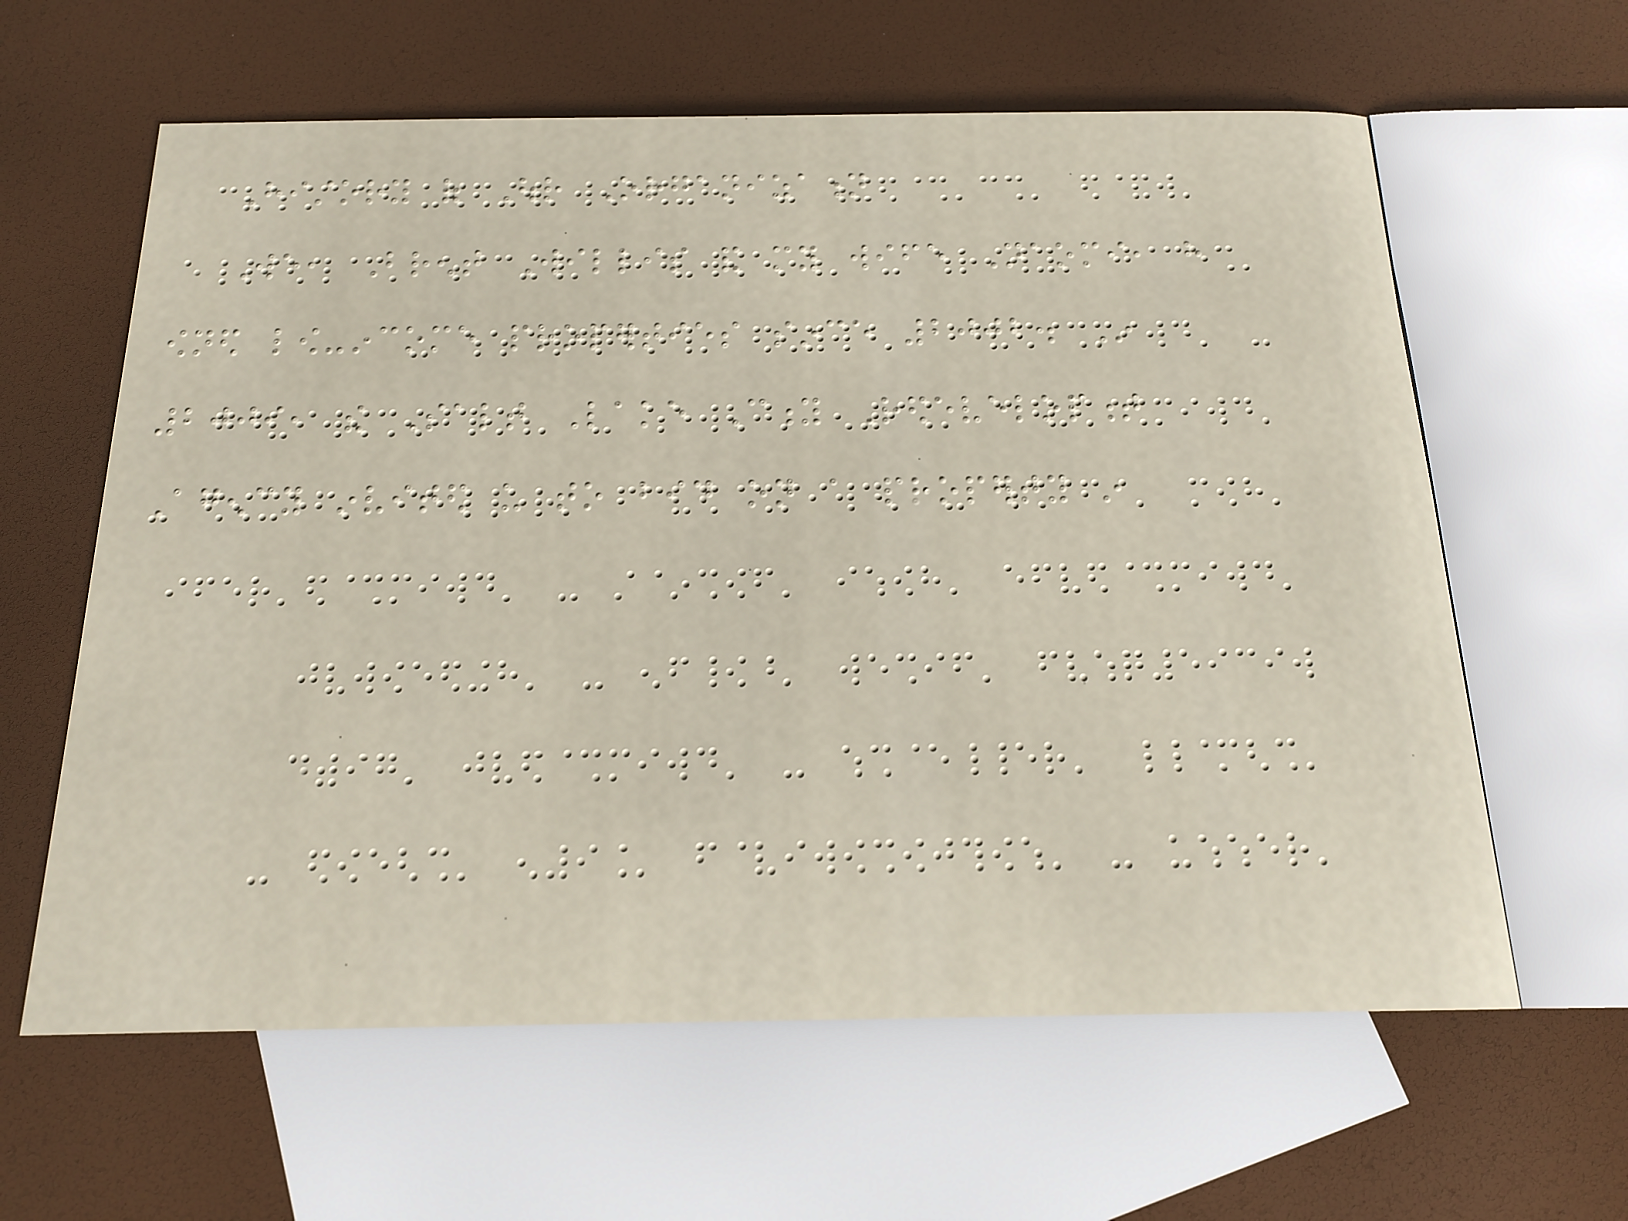History of Our Organization
We, Brent Willis and my wife Naomi, have
owned low-income properties since 2002. In
2009, the Salt Lake City Redevelopment
Agency invited us to bid on a property in
